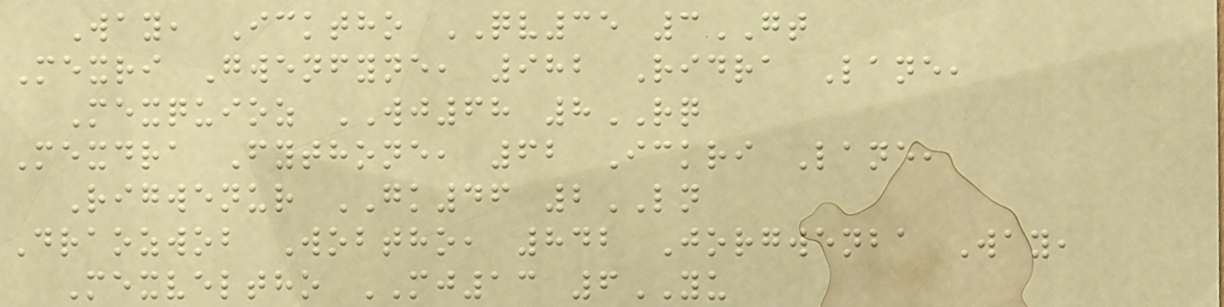Way, Icktho QV35 3GT
Mexri Gwenfyne, 982 Ridra Lane,
Mexquioz WJ68 8RQ
Mexdra Fythone, 62 Ickri Lane,
Rigwenur GK46 2LN
Draozwob Wobtho, 842 Jorgwenba Way,
Mexveltho MJ13 6YU
